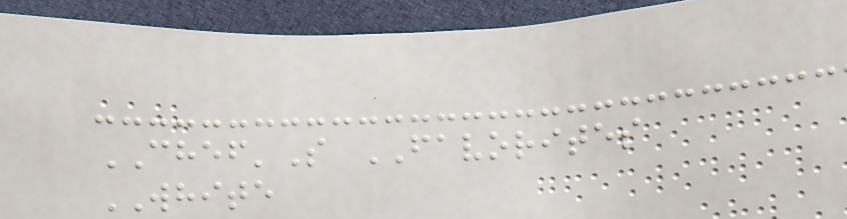CHEF'S FAVORITES
WHITE
